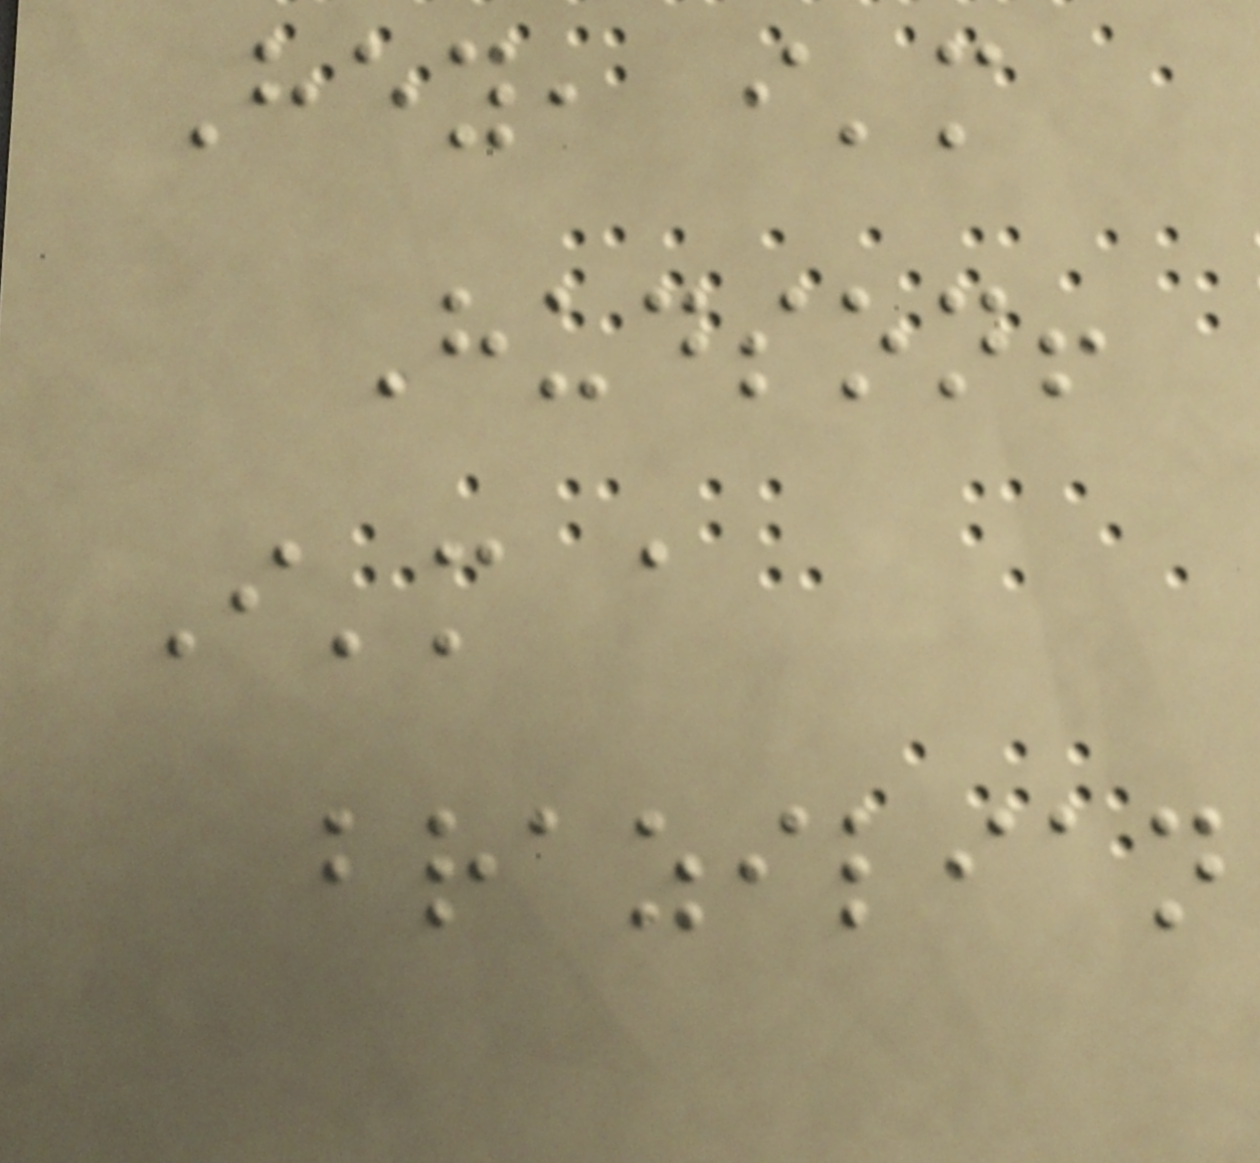Hey, i'm
Hudson!
I'm a
brazilian
